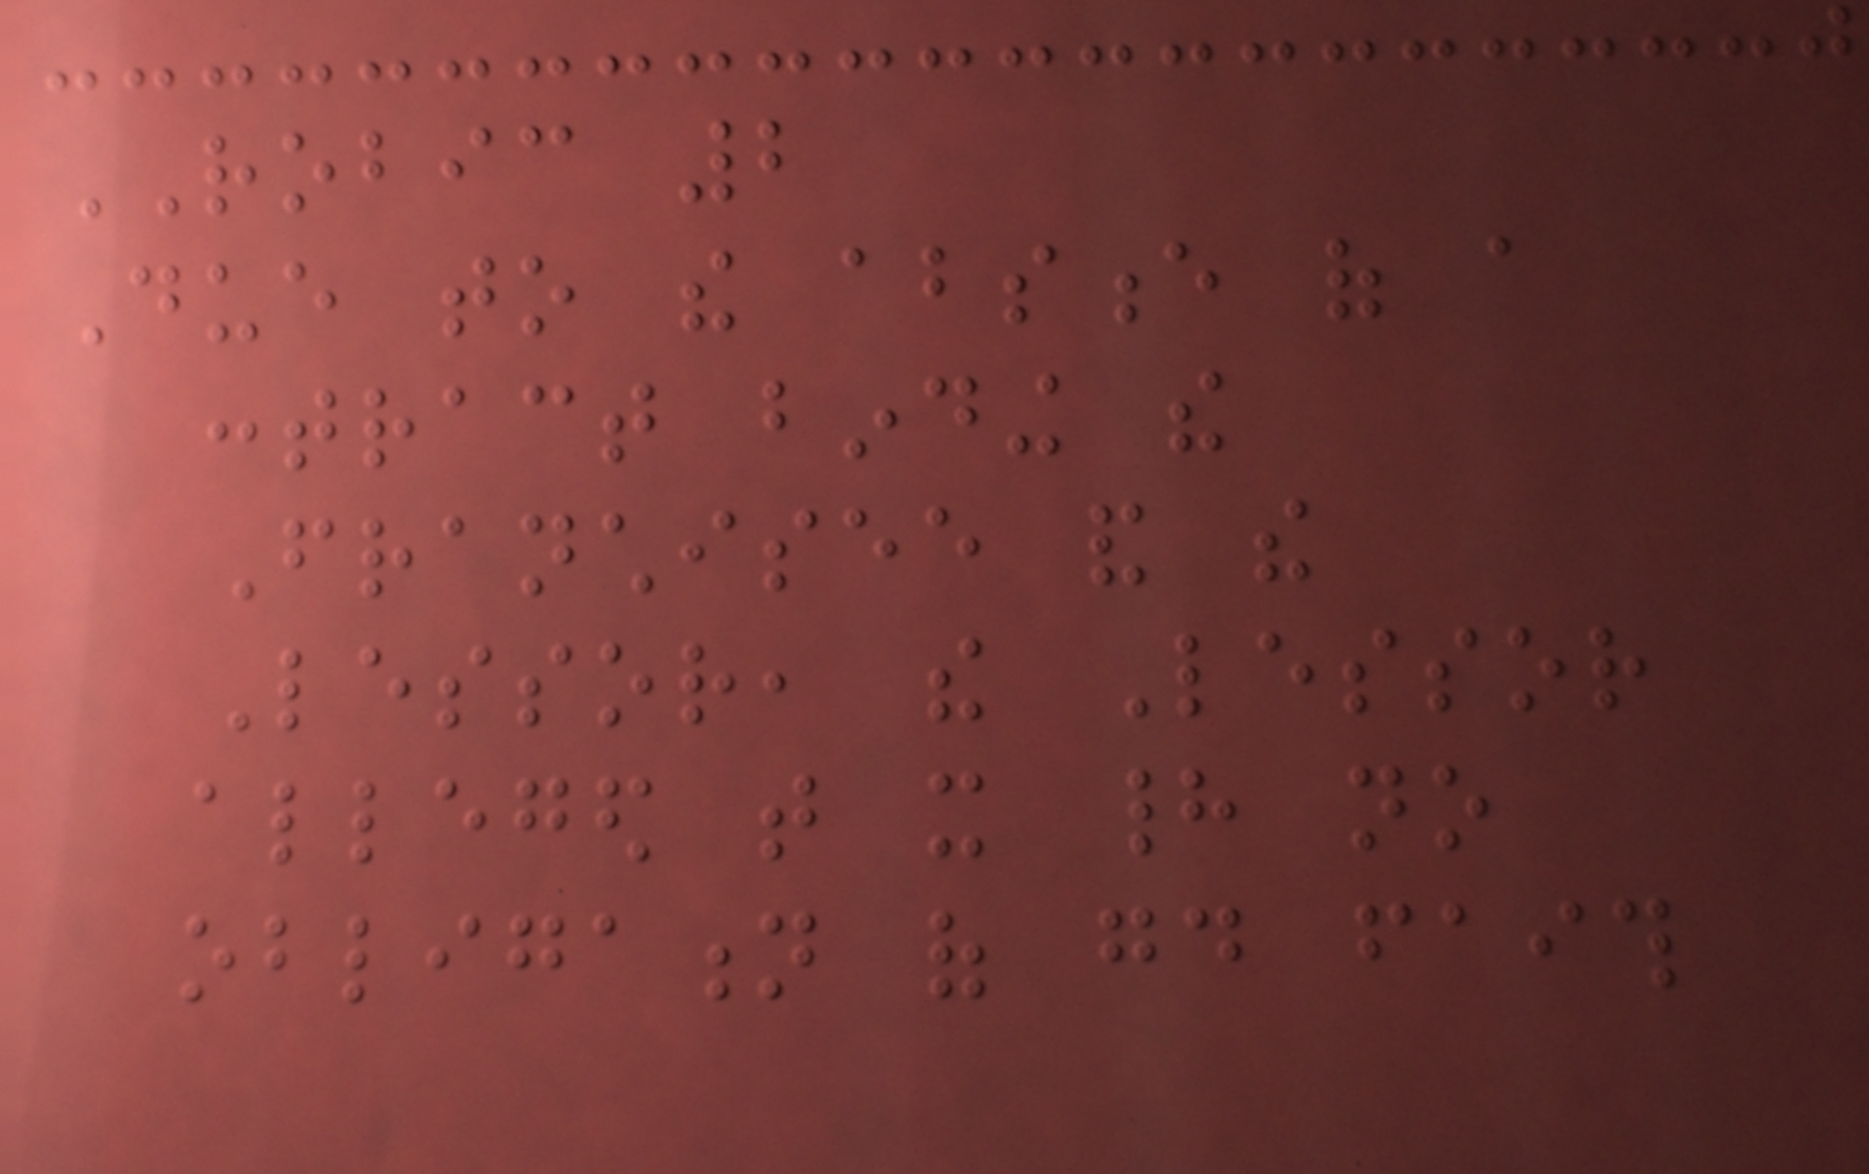ROBIC 2
Due to the absence of a
contract binding the
Franchisee and the
Lessor, the Lessor
alleged that it had no
obligation of good faith
